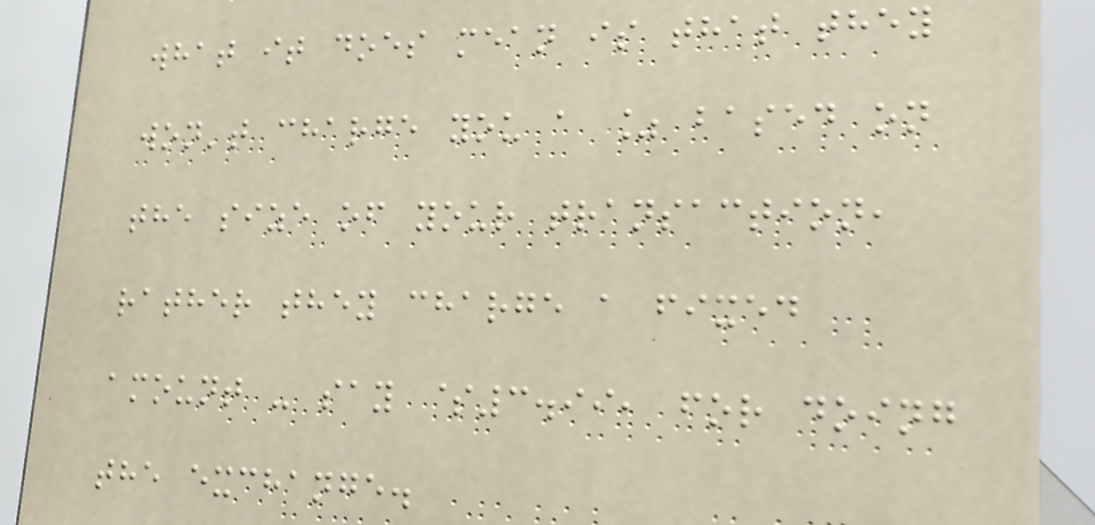what it does mean is that they
won't charge you a % based on
the size of your transaction,
rather they charge a fixed
amount - say $3.99, for doing
the exchange.
